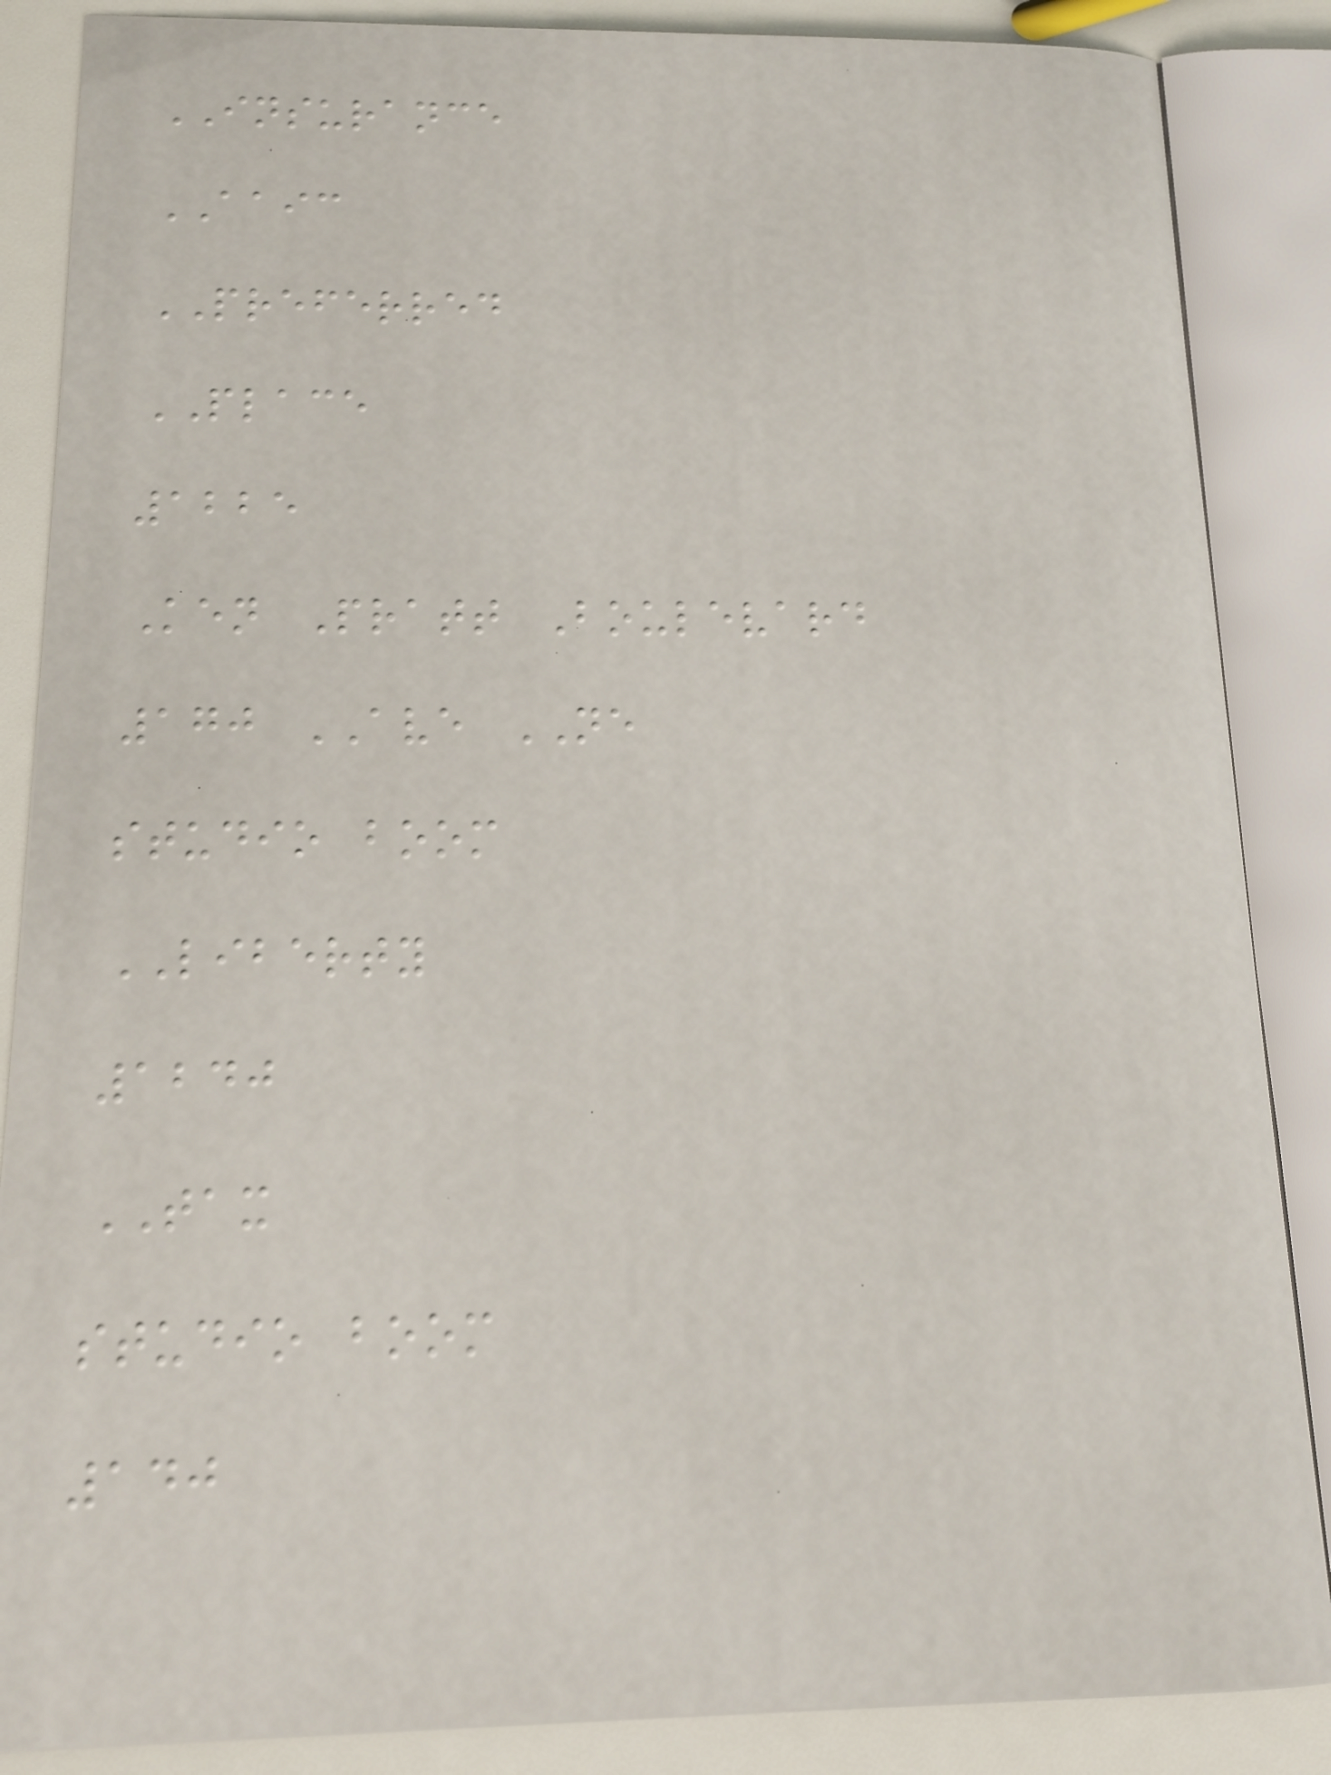INSURANCE
AAIC
PREFERRED
PLACE
1225
Ken Pratt Boulevard
170 AVE NE
studio boom
LIBERTY
1240
TAX
studio boom
140
